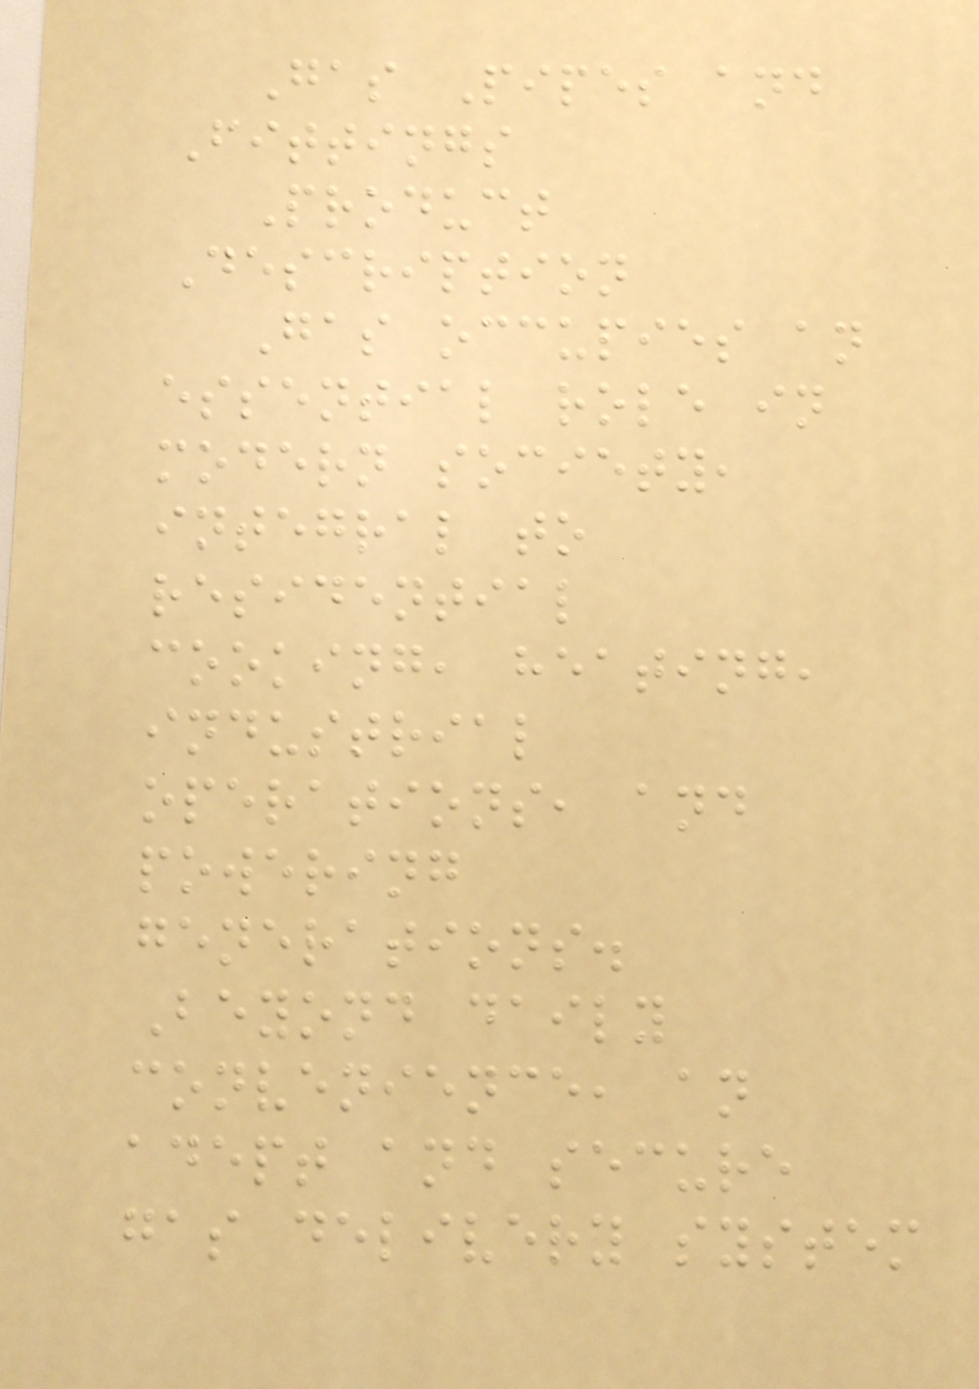Gas Pipes and
Fittings
Product
Description
Gas occupies an
essential role in
modern society,
integral to
residential
cooking, heating,
industrial
operations, and
powering
generations.
Beyond daily
convenience, an
adept and secure
gas delivery system
